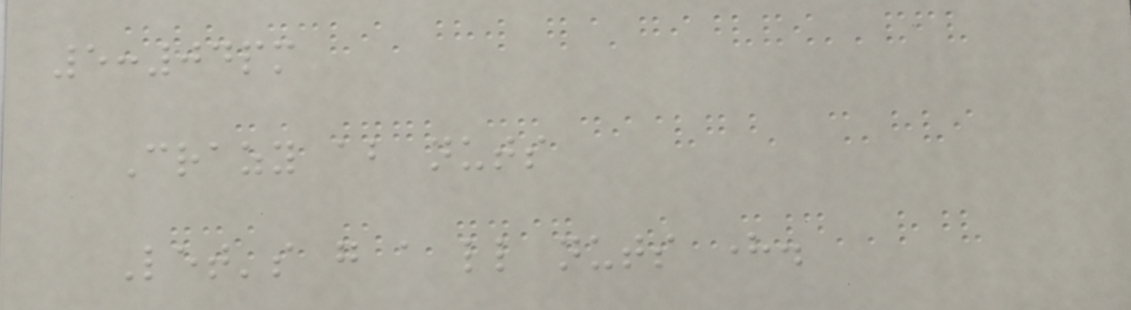5:04pm
Crazy about nuts
Let's go a little nuts here.
